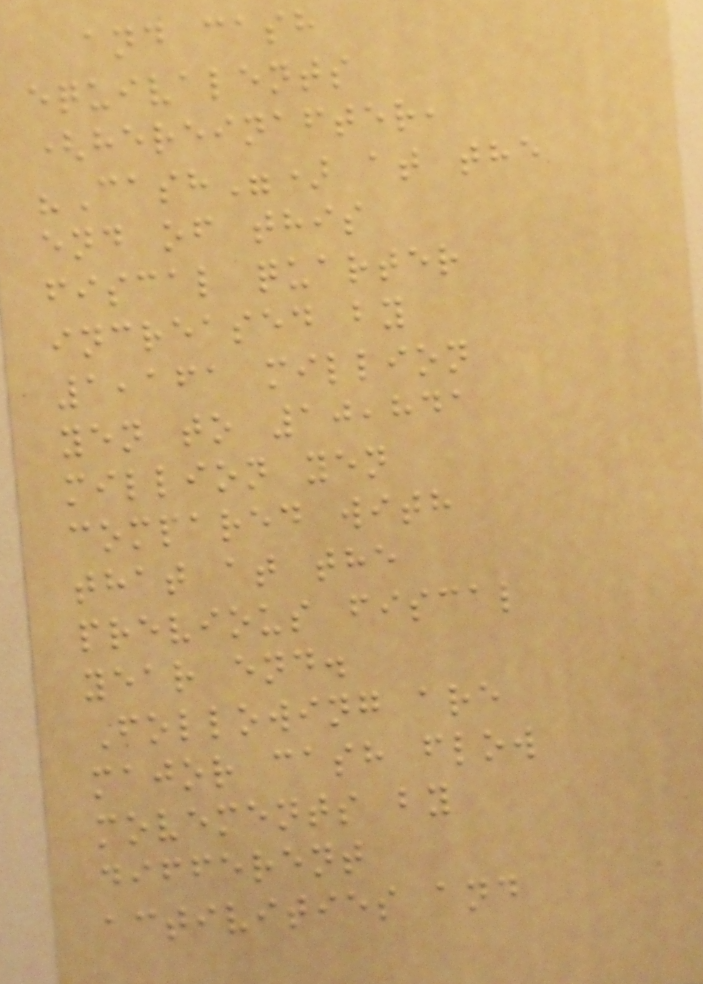and cash
equivalents
(hereinafter,
"Cash") at the
end of this
fiscal quarter
increased by
1,161 million
yen to 10,841
million yen
compared with
that at the
previous fiscal
year end.
Following are
major cash flow
movements by
different
activities and
